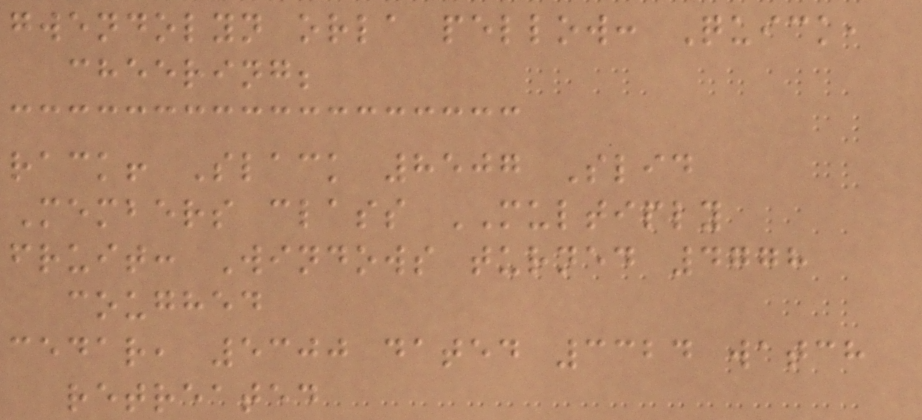gwendolyn orla pellow: Quick,
cheering;
rack! Slack 8507 Slid
Members class MULTIPLY
fruit: Windows turned 4778
coughed
cedar, 5300 dated 3324 watch
retreated
